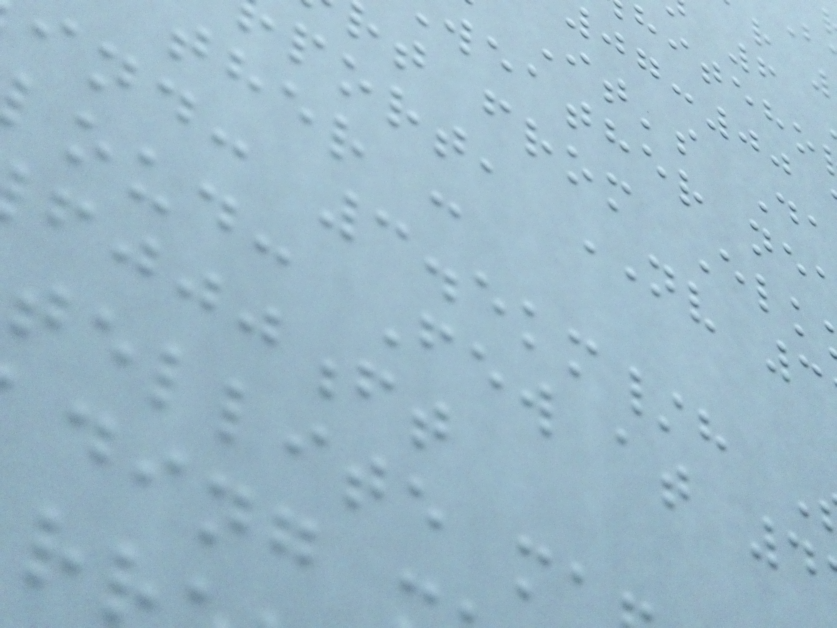It's Da
weather ne
t from Elk
port, NV 3
ther :
ind: 3.5km/h
oud: Few at 4
tellite m
